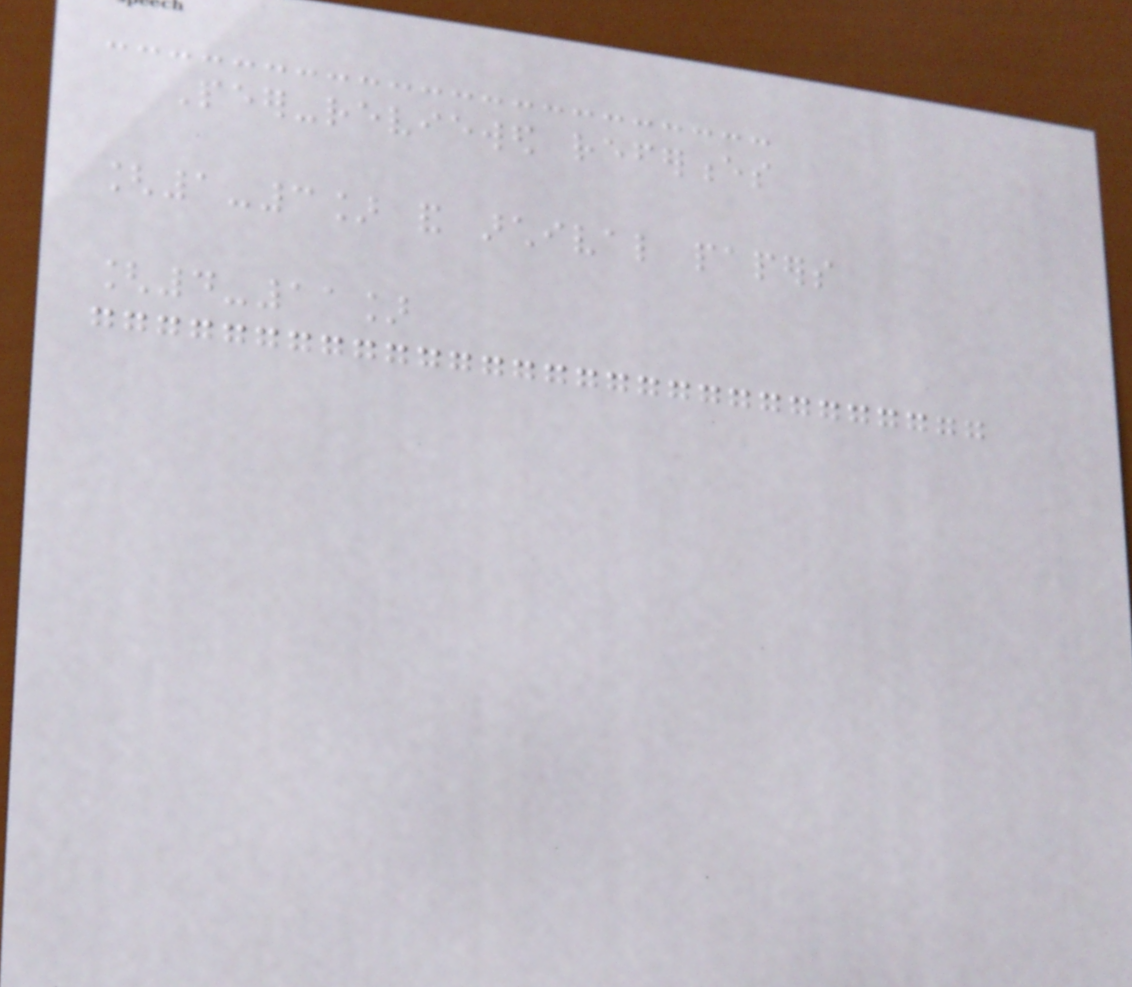Peer-reviewed references
[1-3] and archival papers
[4-11]
